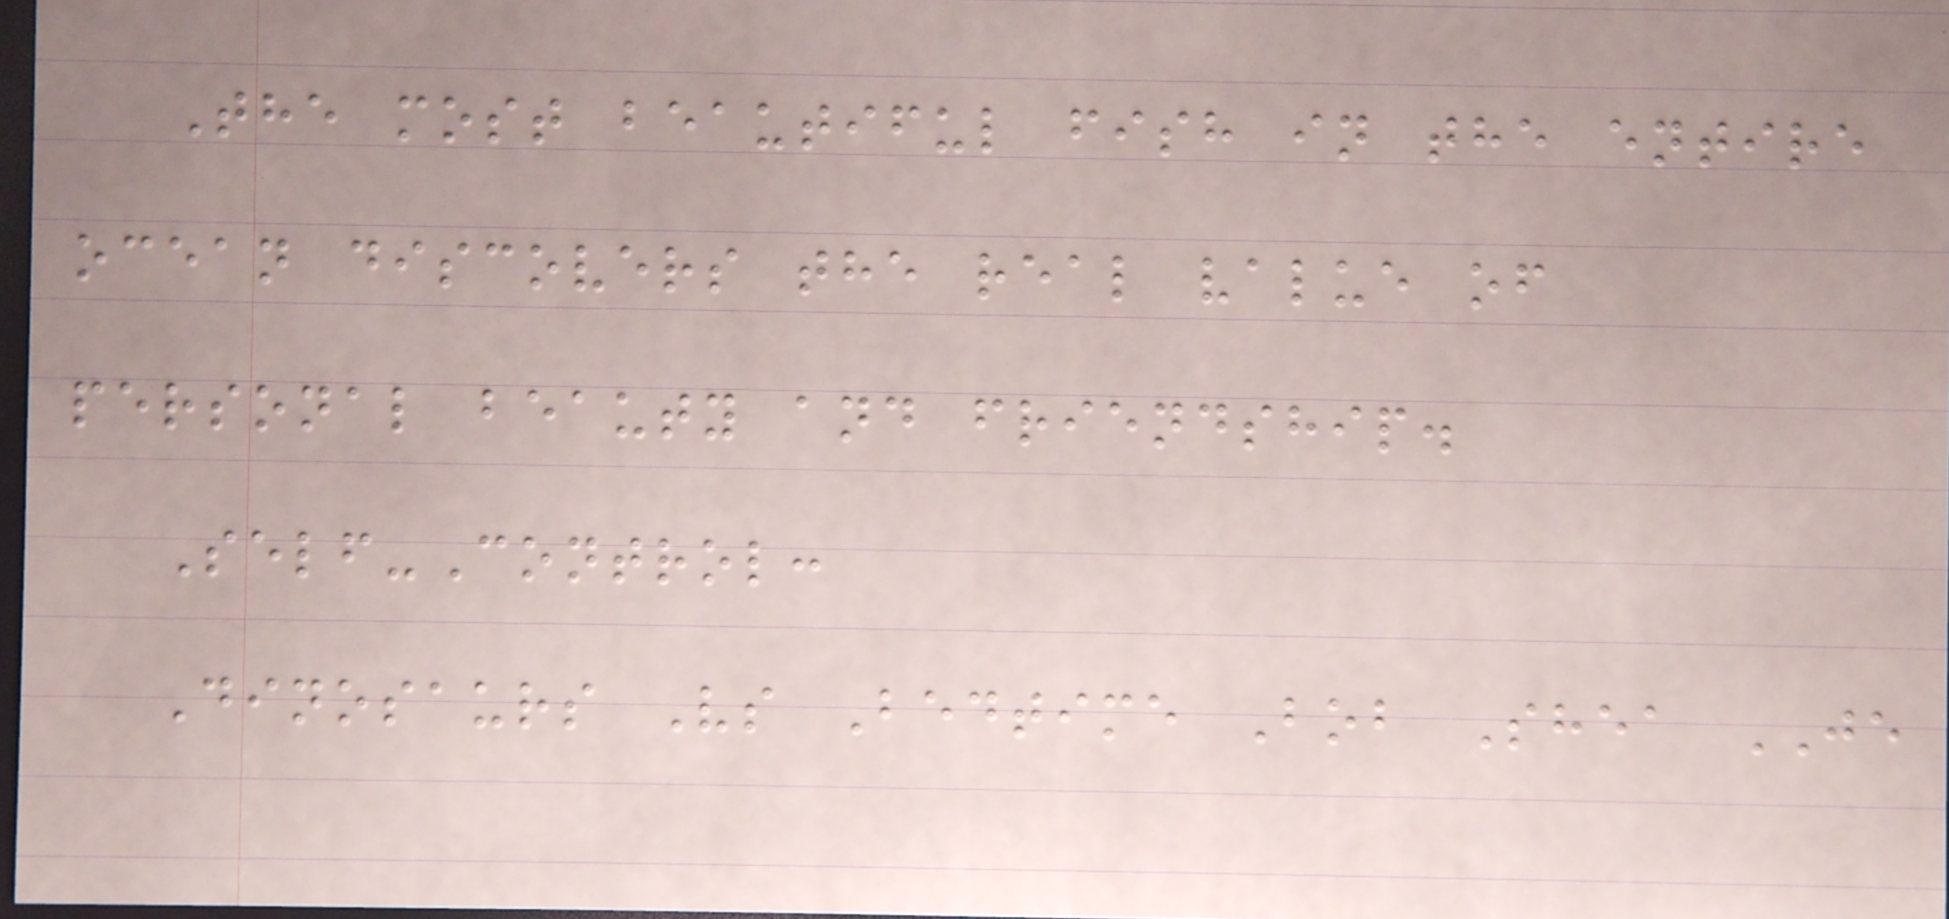The most beautiful fish in the entire
ocean discovers the real value of
personal beauty and friendship.
Self-Control:
Dinosaurs Vs Bedtime Bob Shea JE
